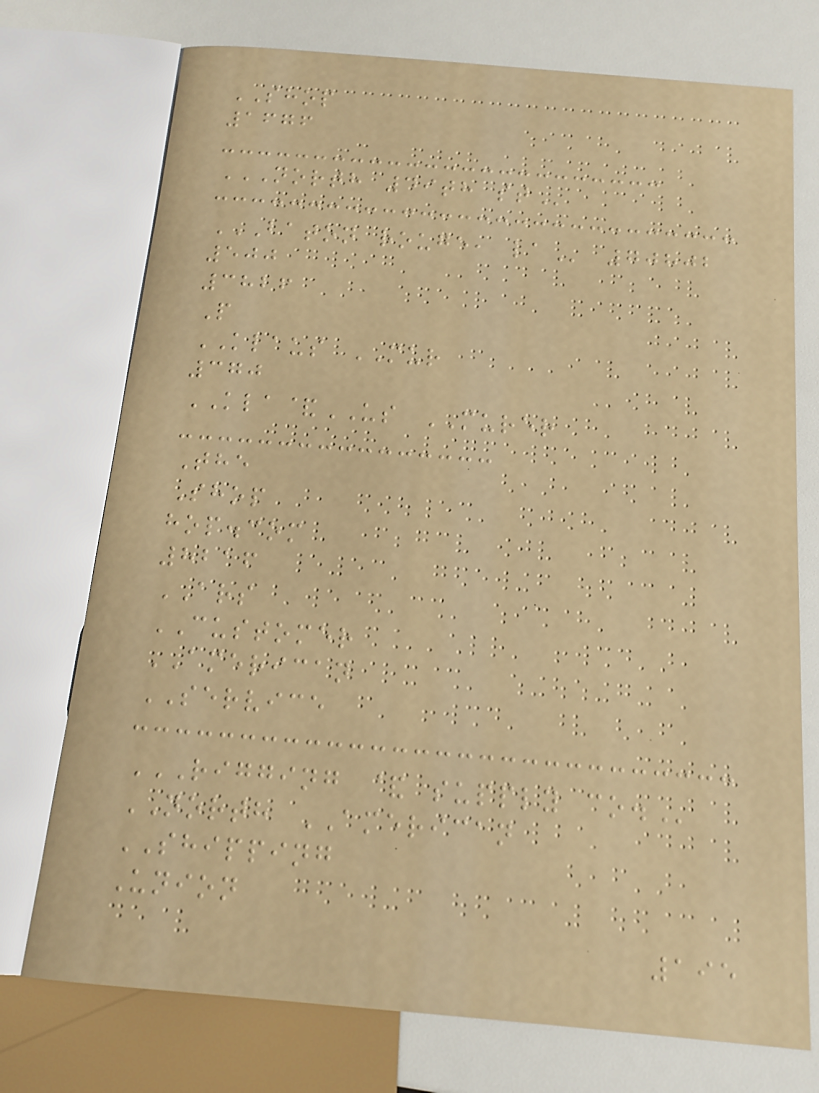SHOP
1676
NORTH 49TH ST
BATON ROUGE, LA 70802
500
3826
P
KLAUS MUR
370
KLA&US MURER
The
Shop
hop.com
8216
ARS
CUSTOMER
AMERICAN
SERVICE
RIGGING & SUPPLY CO.
NORTH AMERICAN
SHIPPING
Union
195
